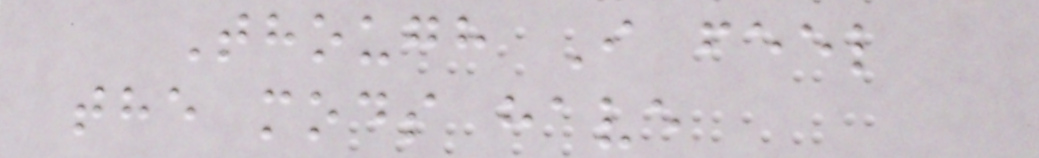Though I feel
the mods have
